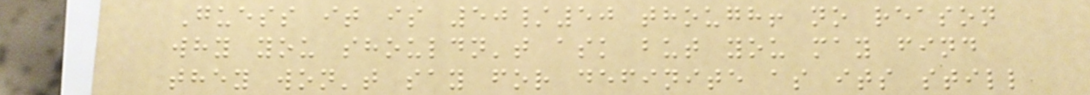Guess it is 50/50 though! no reason
why you shouldn't ask but you may find
they won't say for definite as its still
